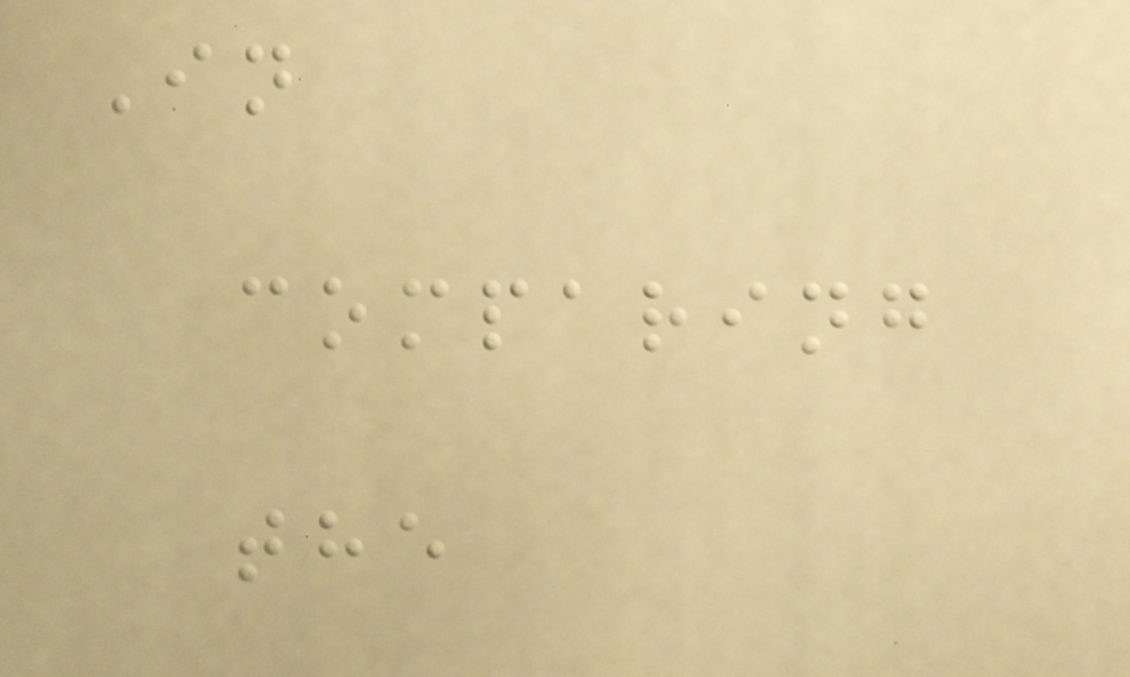In
comparing
the
